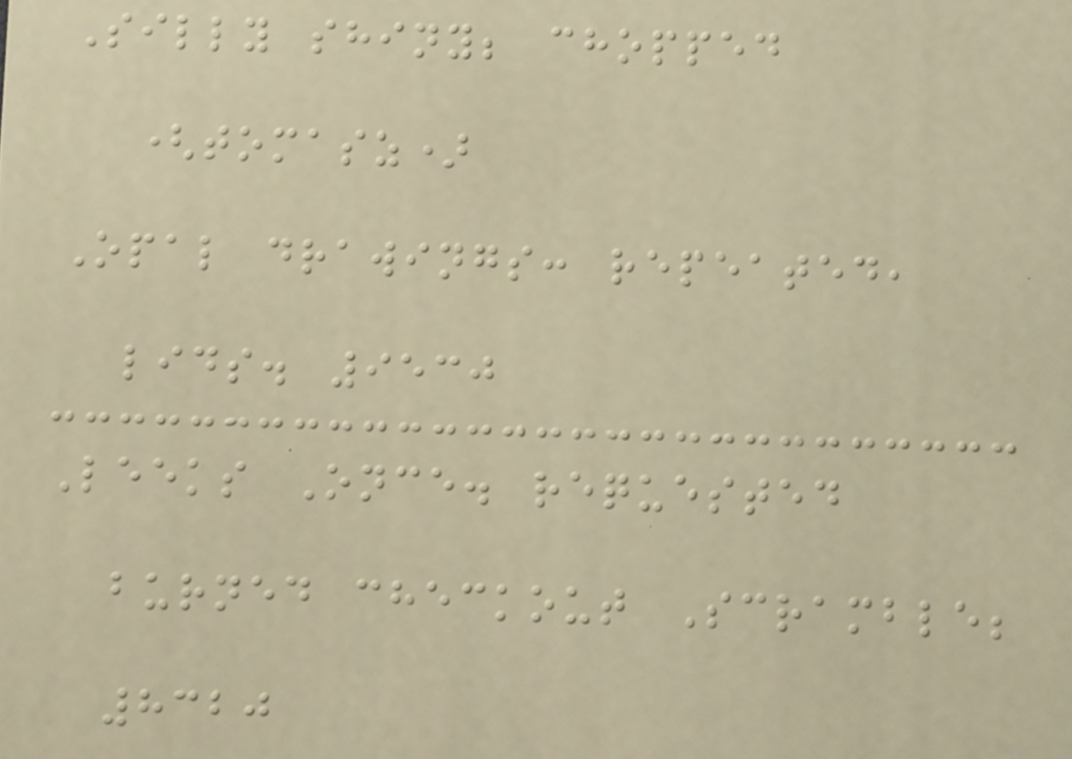Silly shiny; chopped
(tomasz)
Opal drawings: repeated,
lids. 9530
Leeks Once. requested
burned checkout Scramble;
8320
